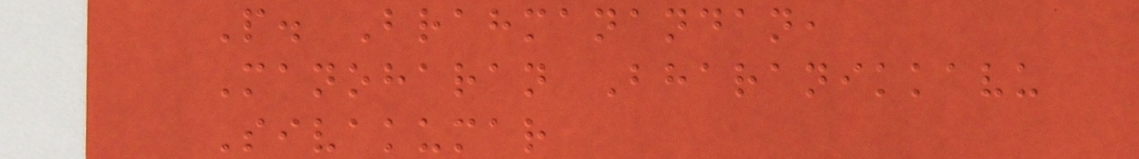P. Brahmanandan,
Manoharan Bharanikkavu
Sivakumar
